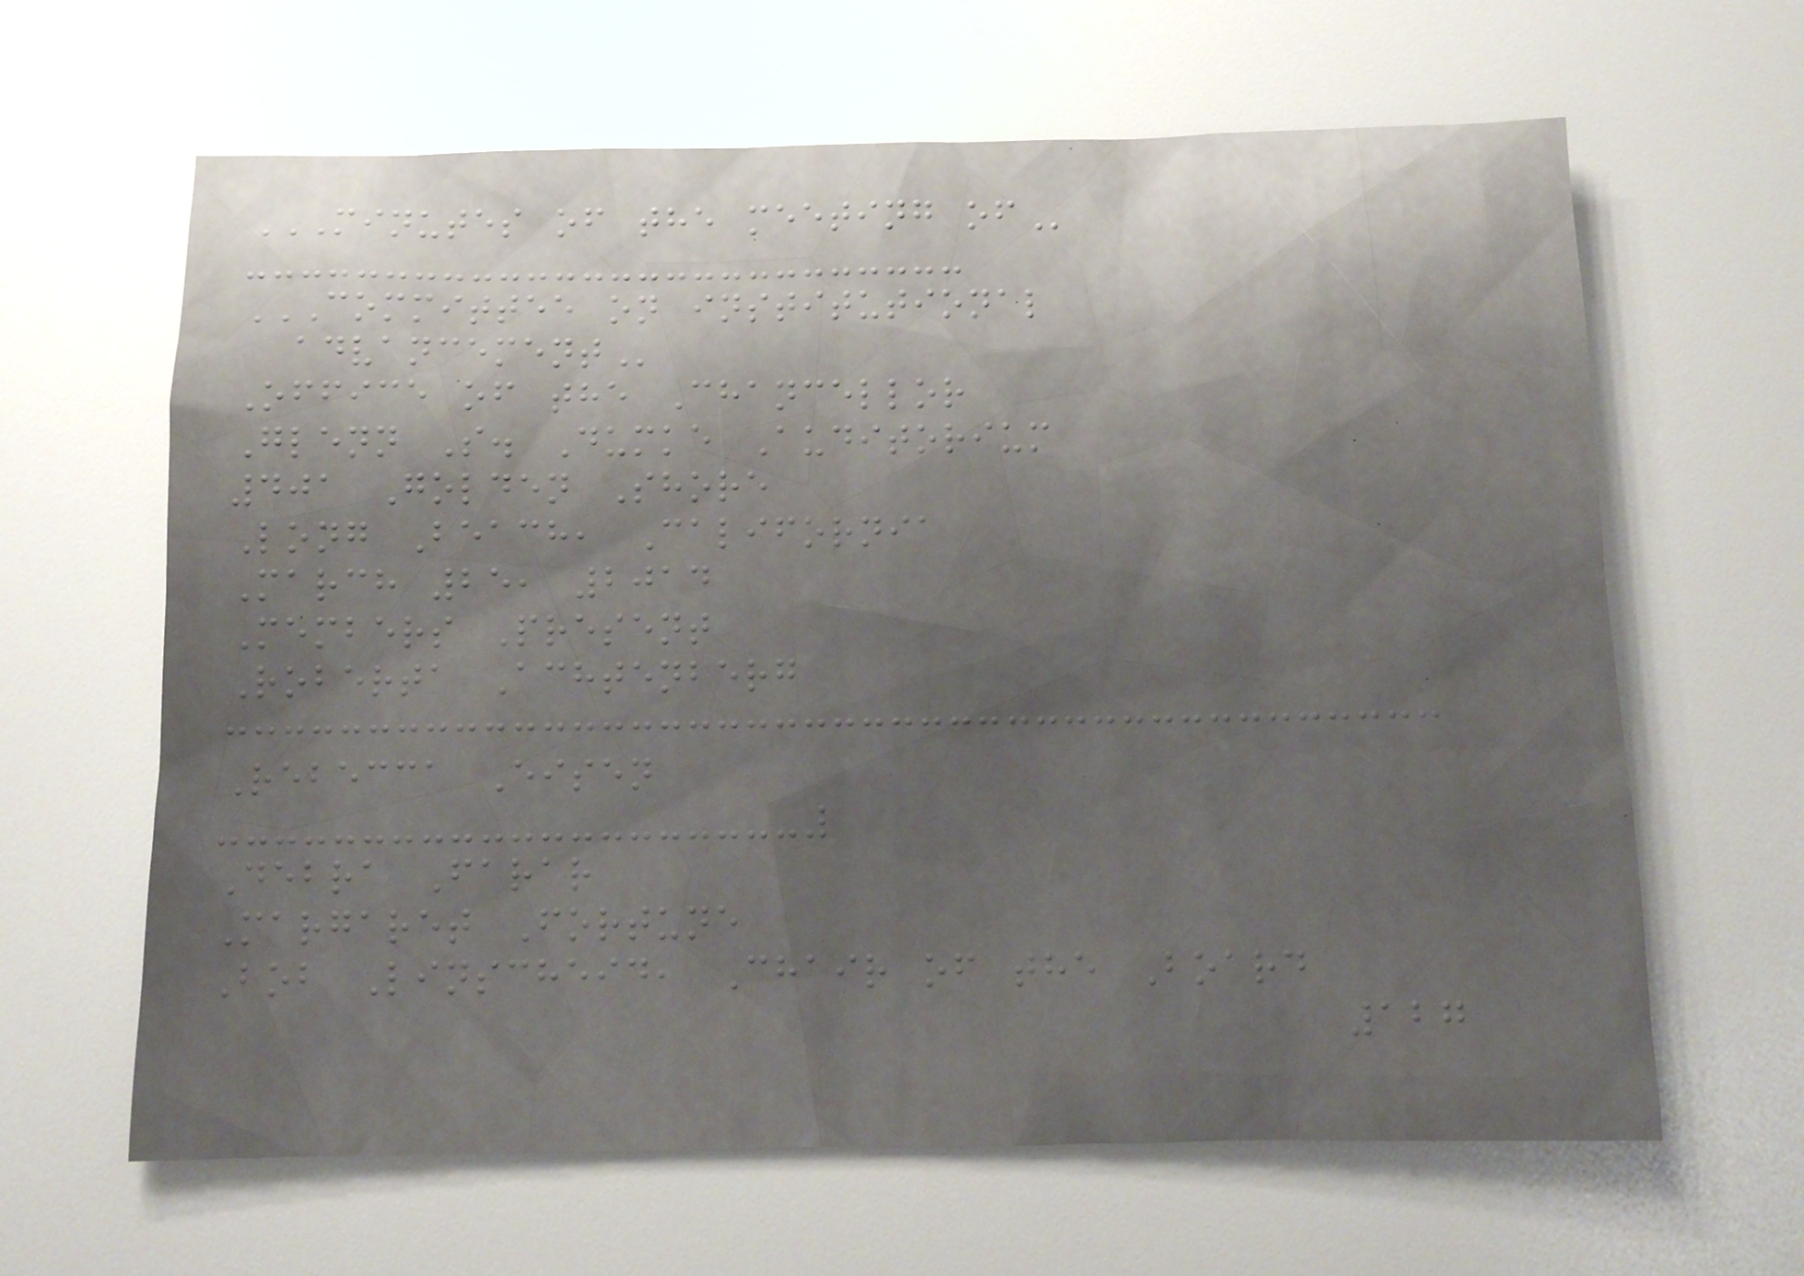MINUTES OF THE MEETING OF
COMMITTEE ON INSTITUTIONAL
ADVANCEMENT
Office of the Chancellor
Glenn S. Dumke Auditorium
401 Golden Shore
Long Beach, California
March 25, 2014
Members Present
Roberta Achtenberg
Rebecca Eisen
Debra Farar
Margaret Fortune
Bob Linscheid, Chair of the Board
127
